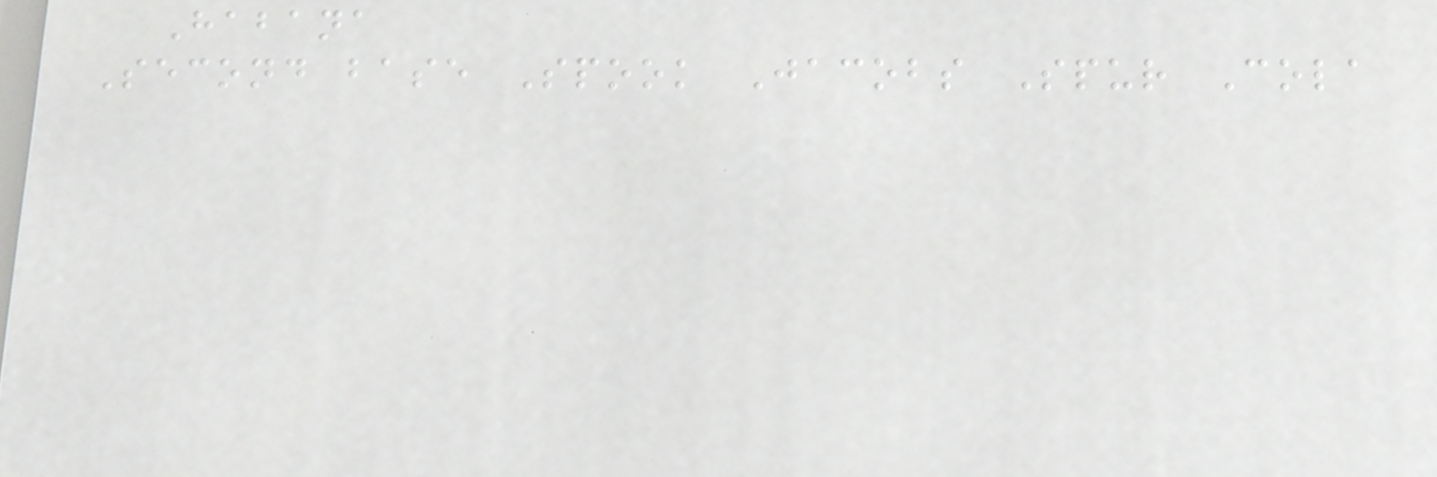Habana
Second base Spook Jacobs Spur Cola
